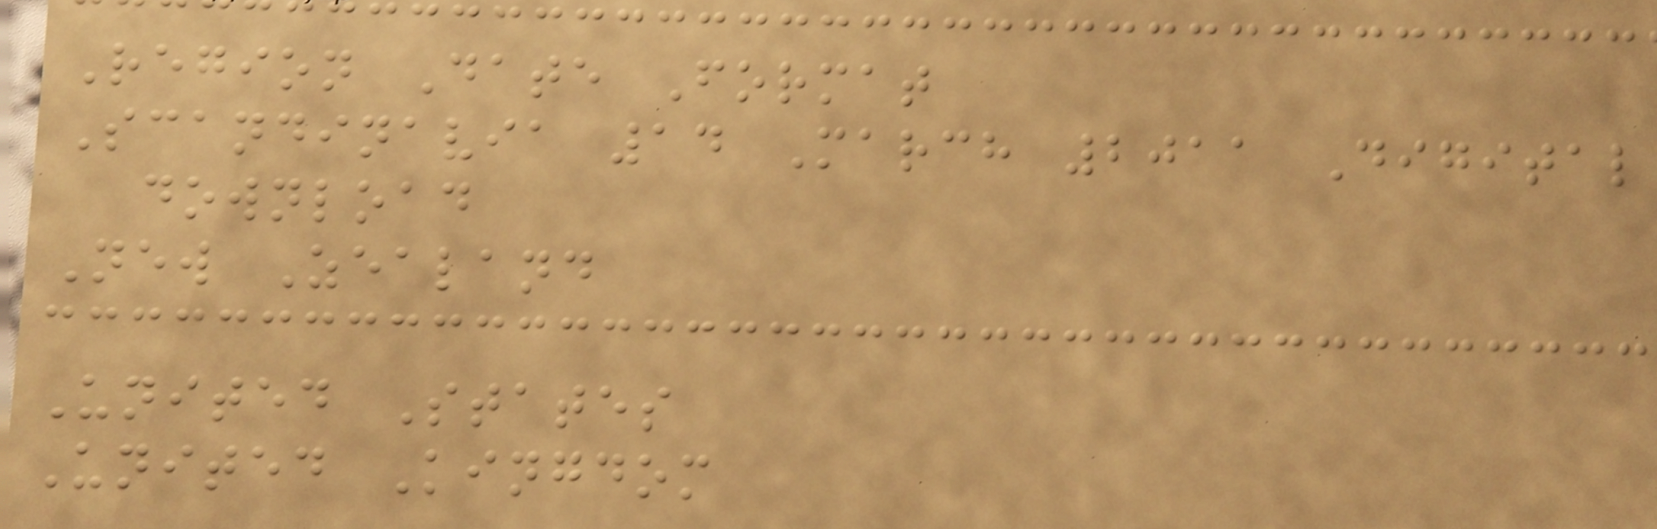Region Date Format
Scandinavia 14 March 2011 Digital
download
New Zealand
United States
United Kingdom
